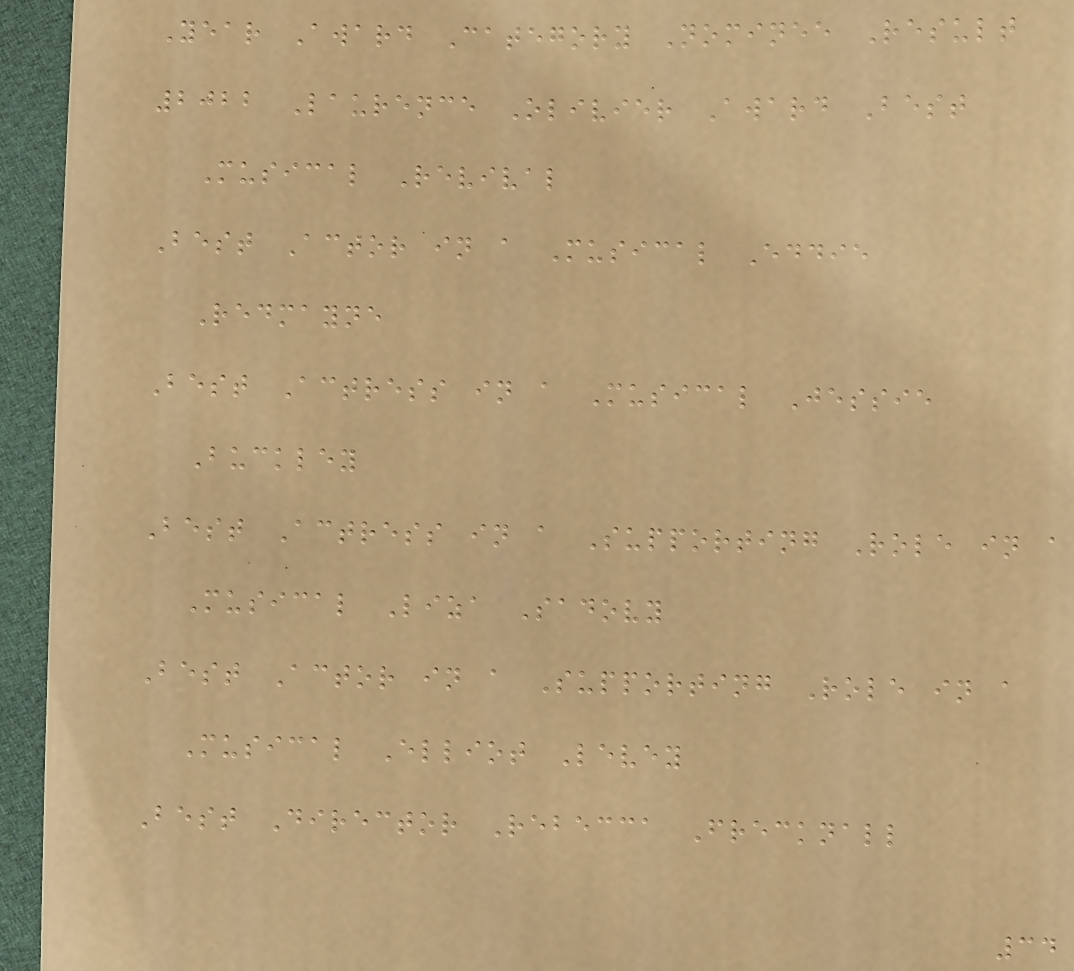Year Award Category Nominee Result
2022 Laurence Olivier Award Best
Musical Revival
Best Actor in a Musical Eddie
Redmayne
Best Actress in a Musical Jessie
Buckley
Best Actress in a Supporting Role in a
Musical Liza Sadovy
Best Actor in a Supporting Role in a
Musical Elliot Levey
Best Director Rebecca Frecknall
34
